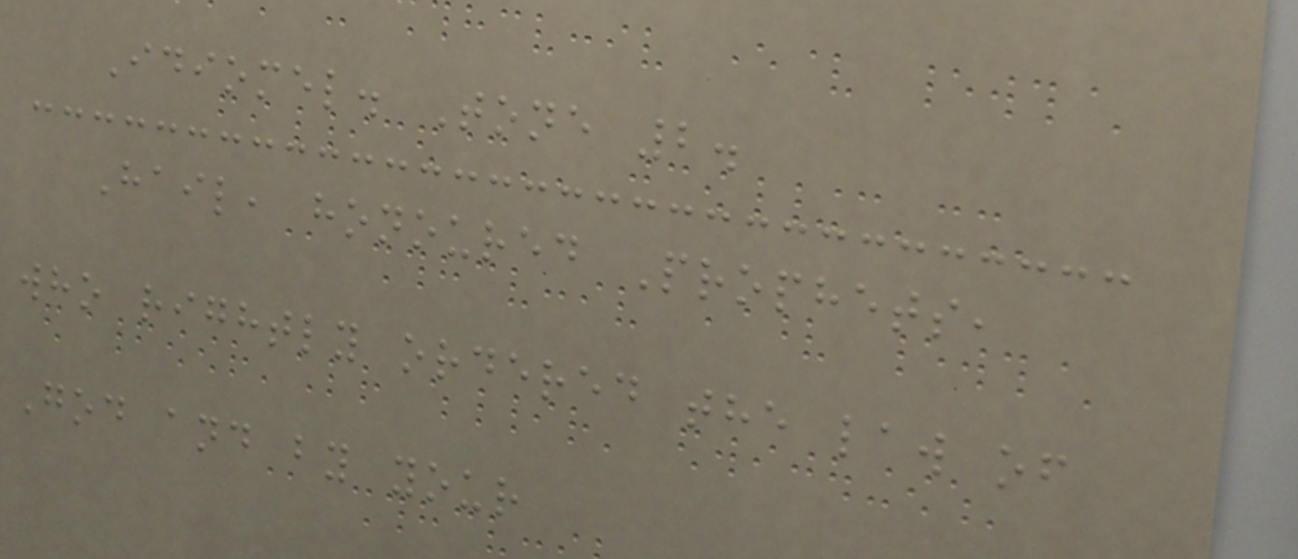Idiomel. Tone 2.
Hail, honoured Prophets,
who rightly ordered the law of
God and by your
